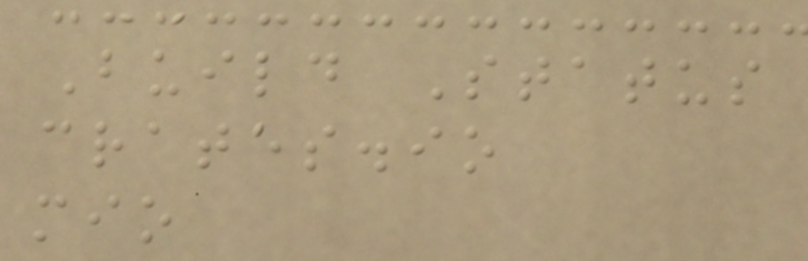Build Status
crates.io
mio
